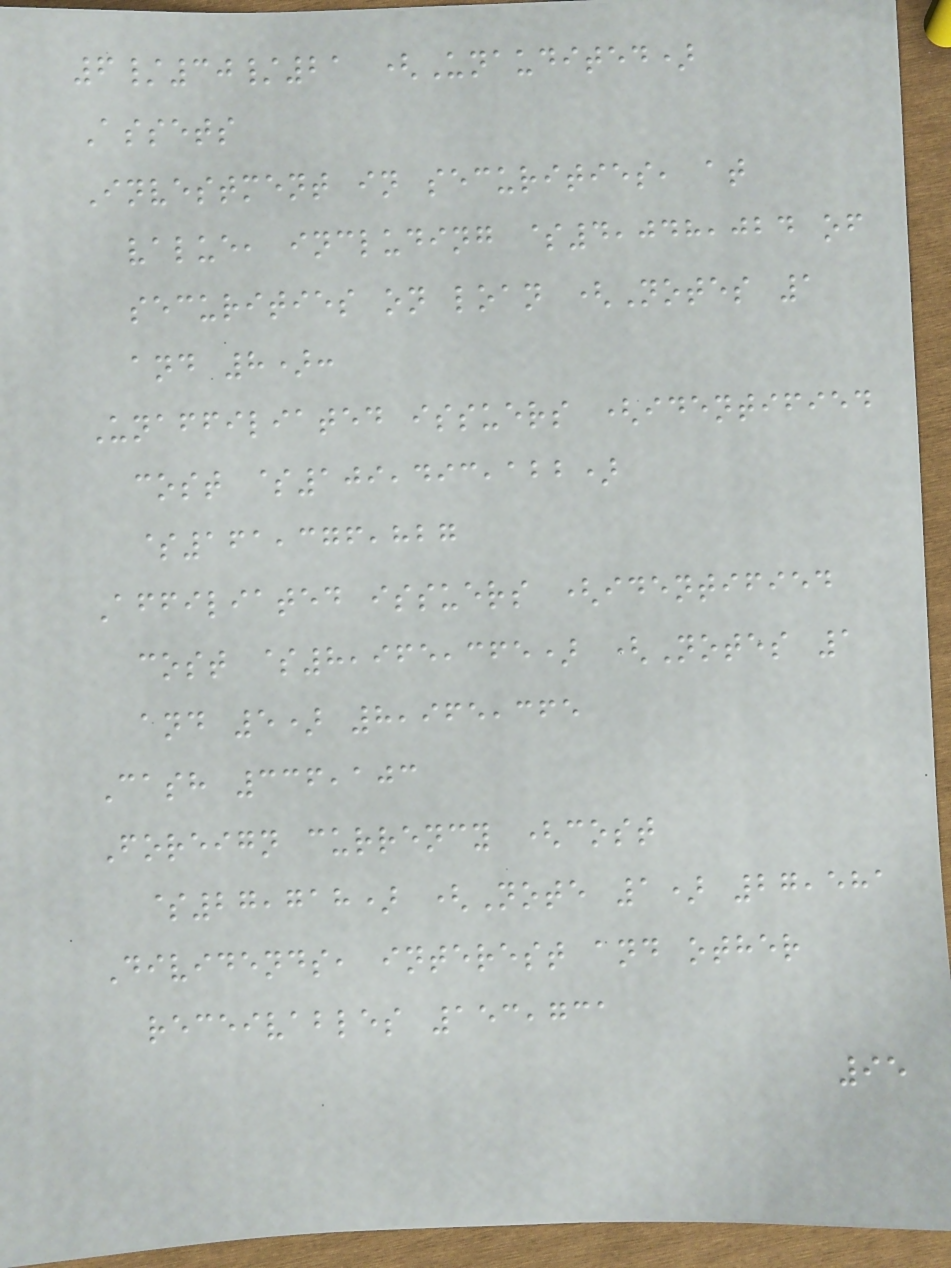6/30/21 (Unaudited)
Assets
Investment in securities, at
value, including $4,048,024 of
securities on loan (Notes 1
and 8):
Unaffiliated issuers (identified
cost $109,493,122)
$161,376,827
Affiliated issuers (identified
cost $8,965,365) (Notes 1
and 5) 8,965,365
Cash 336,103
Foreign currency (cost
$27,718) (Note 1) 27,581
Dividends, interest and other
receivables 153,731
95
